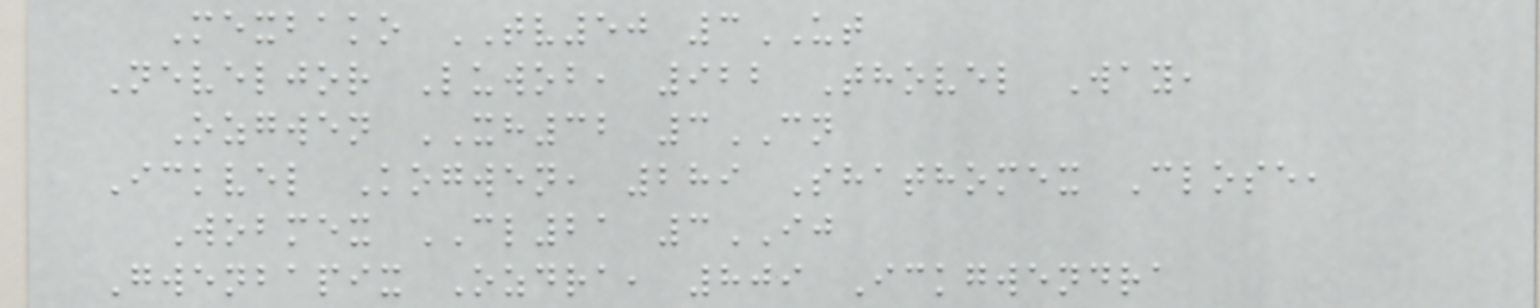Mexbako TV50 3UT
Neveljor Luwob, 922 Thovel Way,
Ozgwen XH32 3CN
Ickvel Kogwen, 289 Shathomex Close,
Wobmex CL21 3IJ
Gwenbapix Ozdra, 809 Ickgwendra
